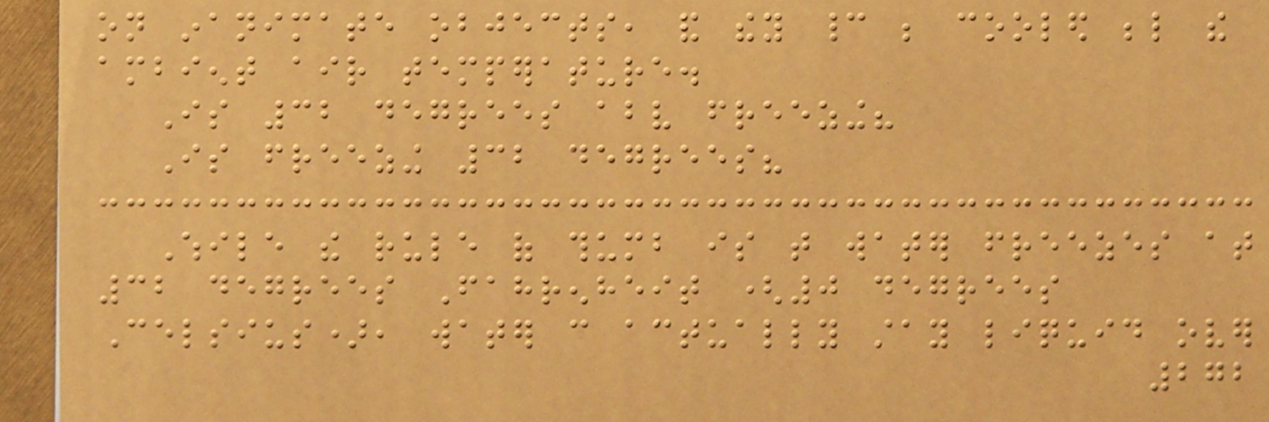on inanimate objects, and they cannot be cooled below the
ambient air temperature.
Is 32 degrees above freezing?
Is freezing 32 degrees?
While the rule of thumb is that water freezes at
32 degrees Fahrenheit (0 degrees
Celsius), water can actually stay liquid over
272
